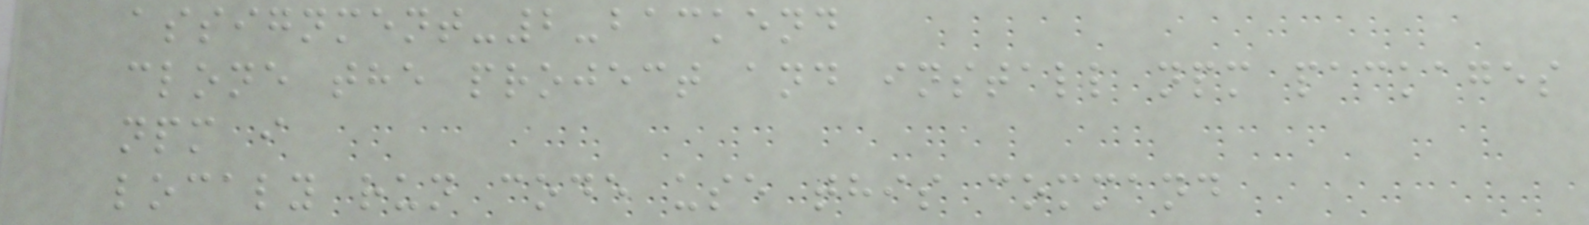assignment-2-backend
clone the project and install npm packages
npm i
localy run code use this command
